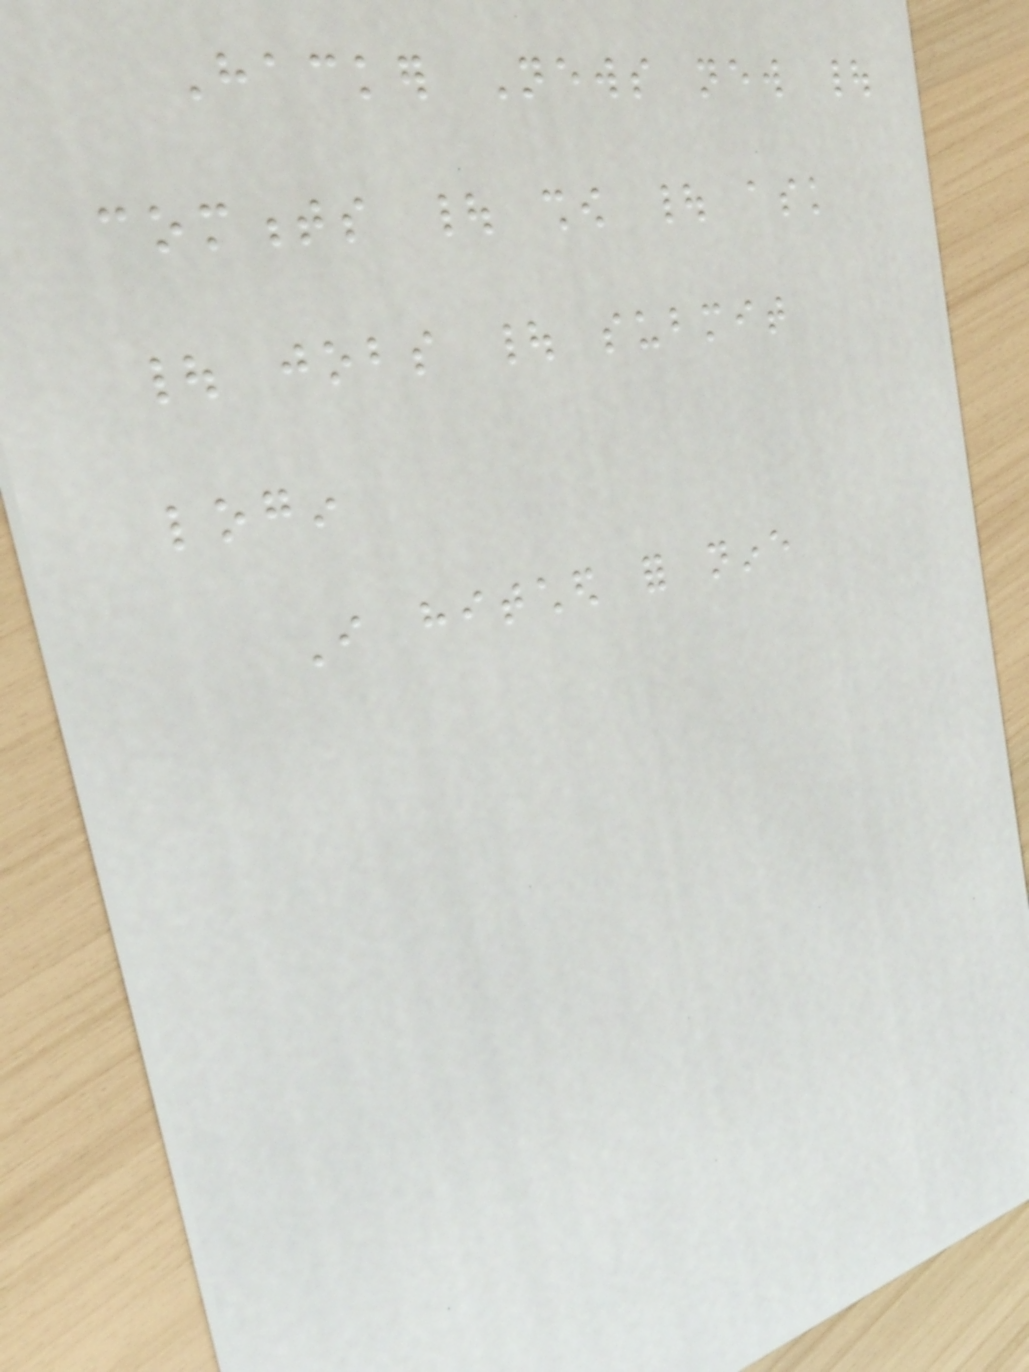Hacker News new |
comments | show | ask
| jobs | submit
login
I hitched for nine
